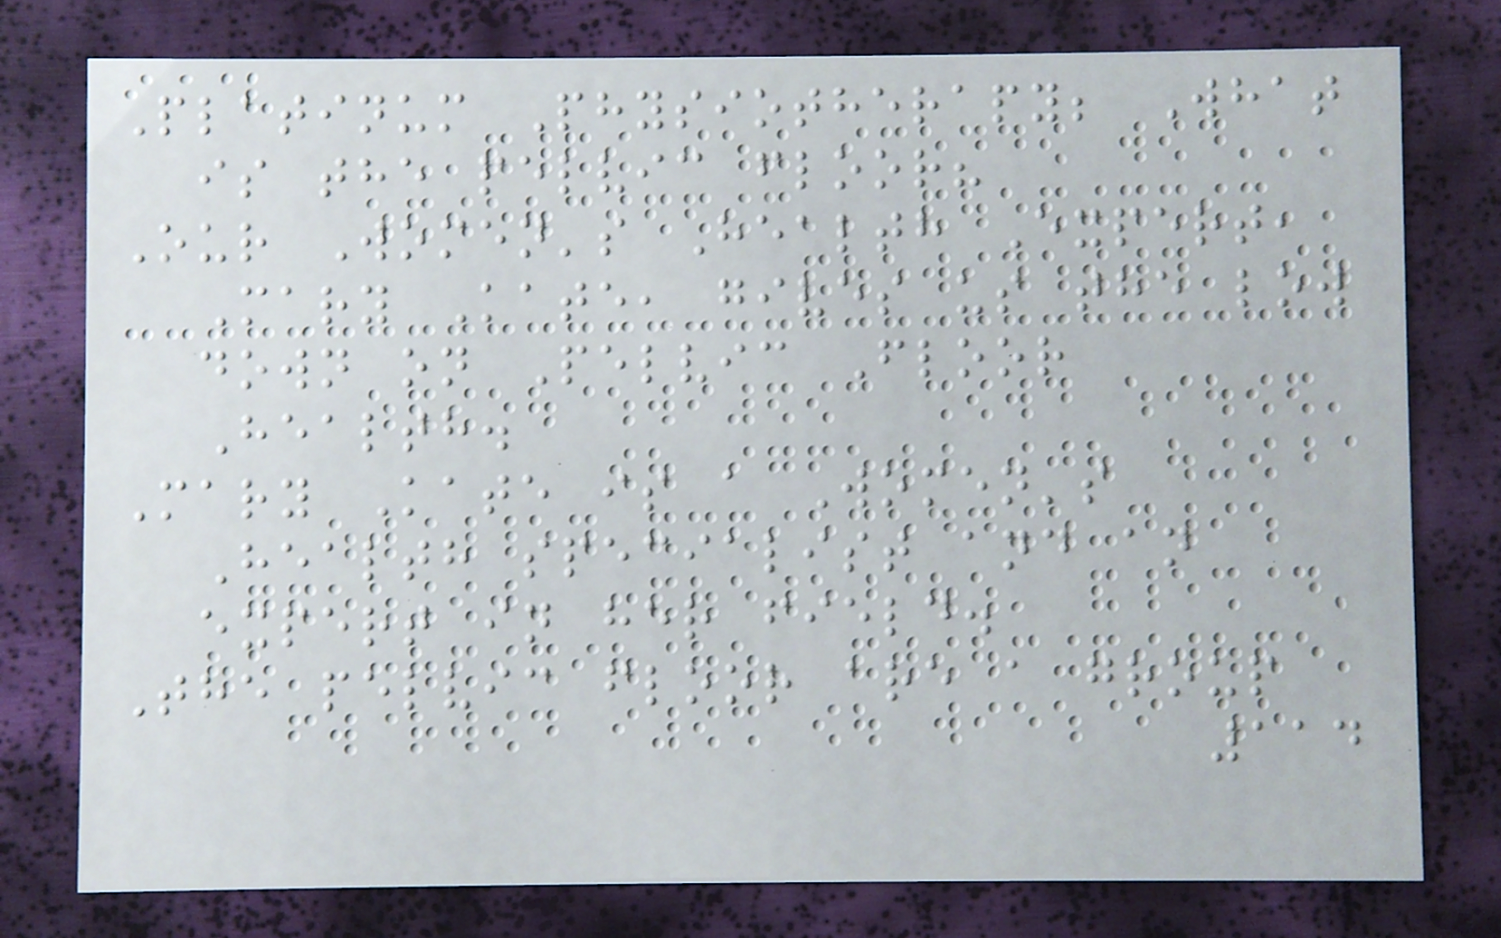Platinum Physiotherapy; What
is the pelvic floor?
Our Women's Health Expert,
Mary Kate, gives us the low
down on Pelvic Floor
Health.
Mary Kate is a Women's
Health specialist and an
expert in her field.
The pelvic floor are a group
114
